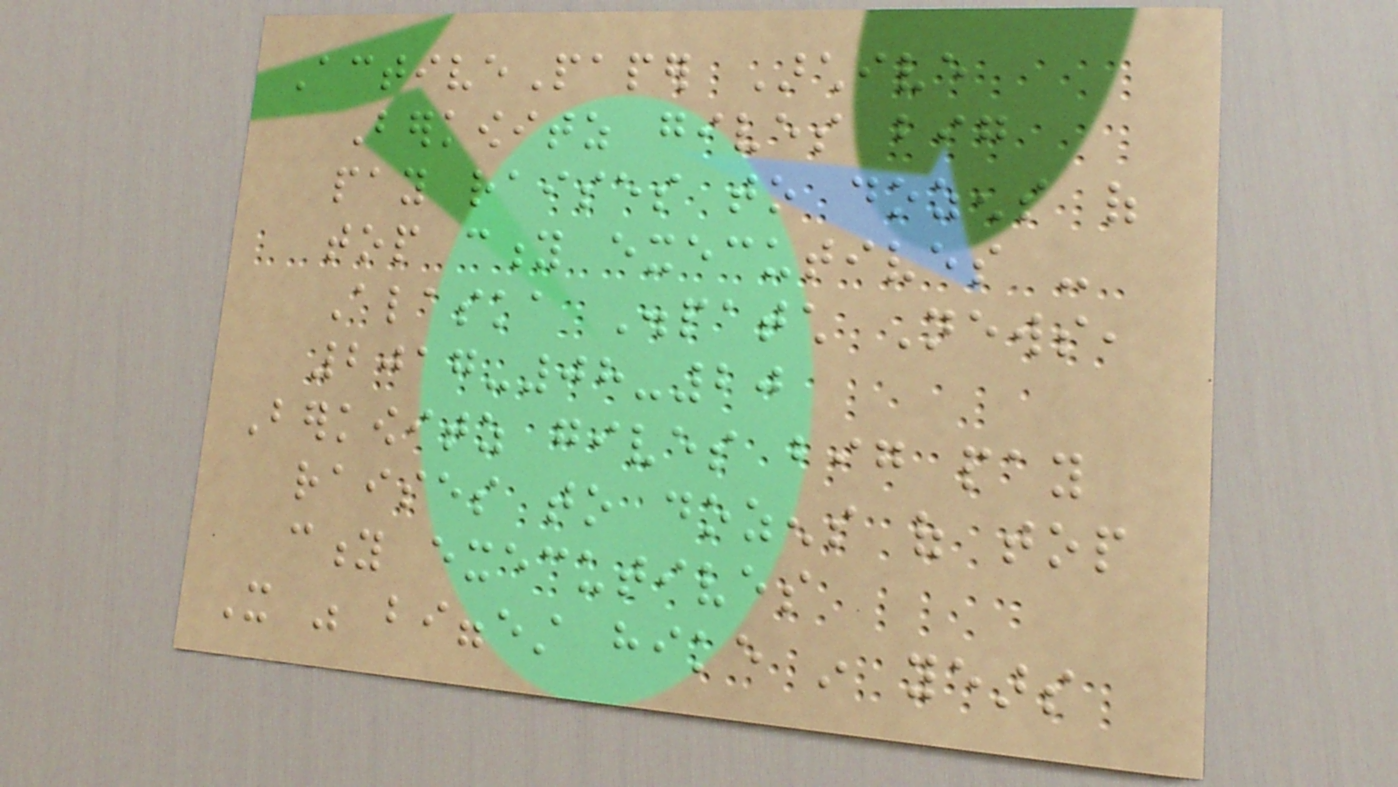ActivePaper Archive
Berkowitz gives big
pay raises to dozens of
top city executives -
Alaska Dispatch News,
2017-08-20
Berkowitz gives big pay
raises to dozens of top
city executives
It was biggest hike in years
